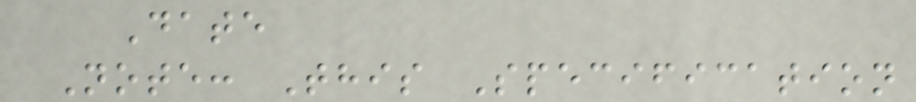Date
Note: This Specification
